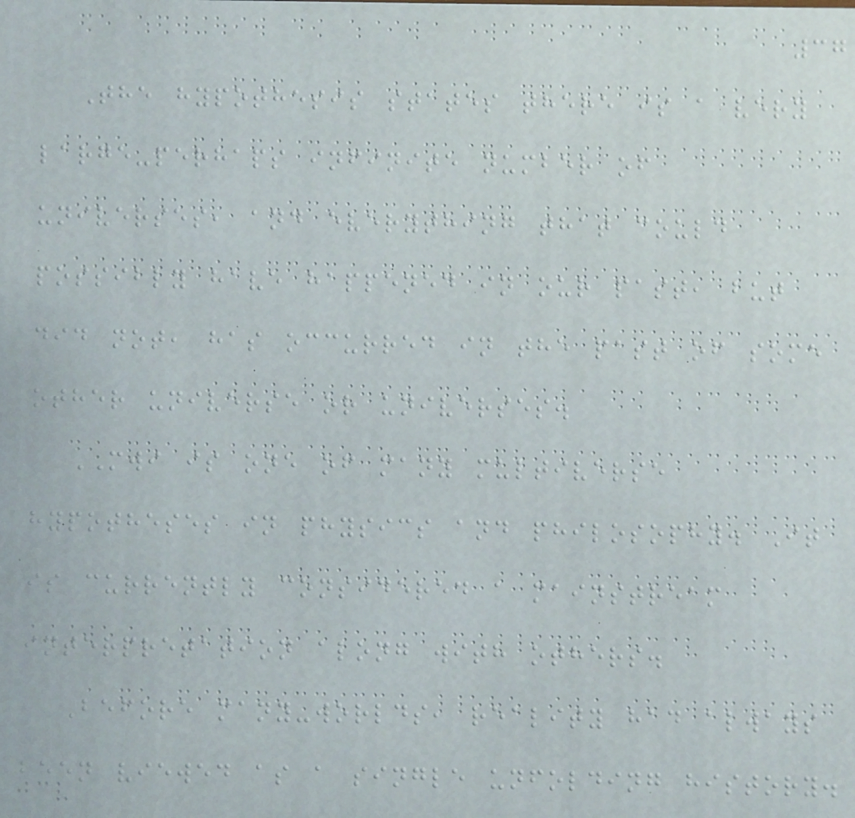37
The hypothesis states there is a very
large-perhaps infinite number of
universes, and everything that could
possibly have happened in our past, but
did not, has occurred in the past of some
other universe or universes.
MWI is one of many multiverse
hypotheses in physics and philosophy. It
is currently considered a mainstream
interpretation along with others.
Before many-worlds, reality had always
been viewed as a single unfolding history.
